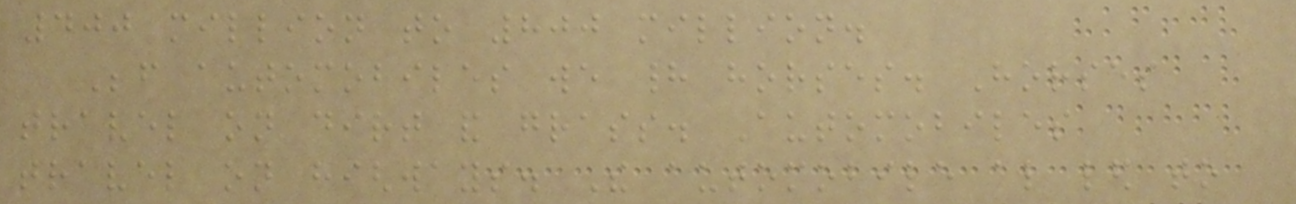400 million to 800 million.
Before automobiles we had horses. Horses
travel on dirt and grass. Automobiles
travel on highways. The automobile also led to
